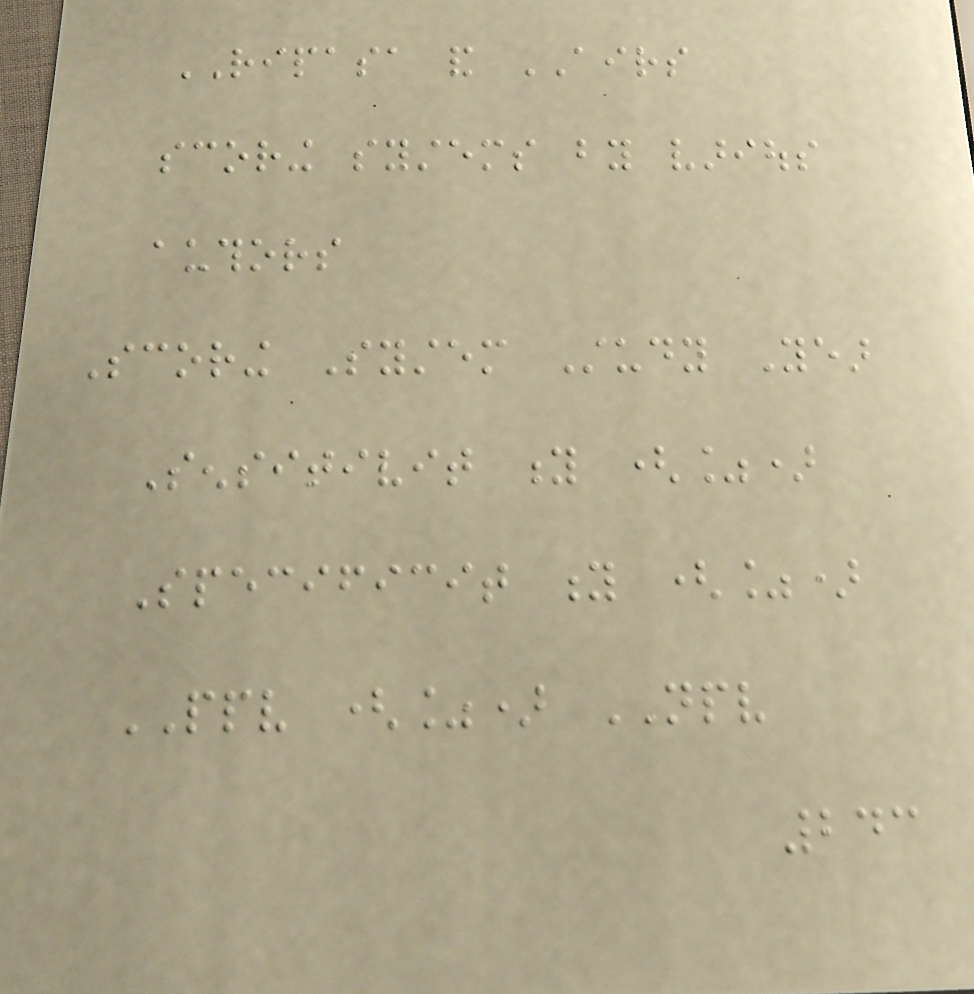RIPASA and AIRS
scoring systems by various
authors
Scoring System Study Year
Sensitivit y (%)
Specificit y (%)
PPV (%) NPV
243
